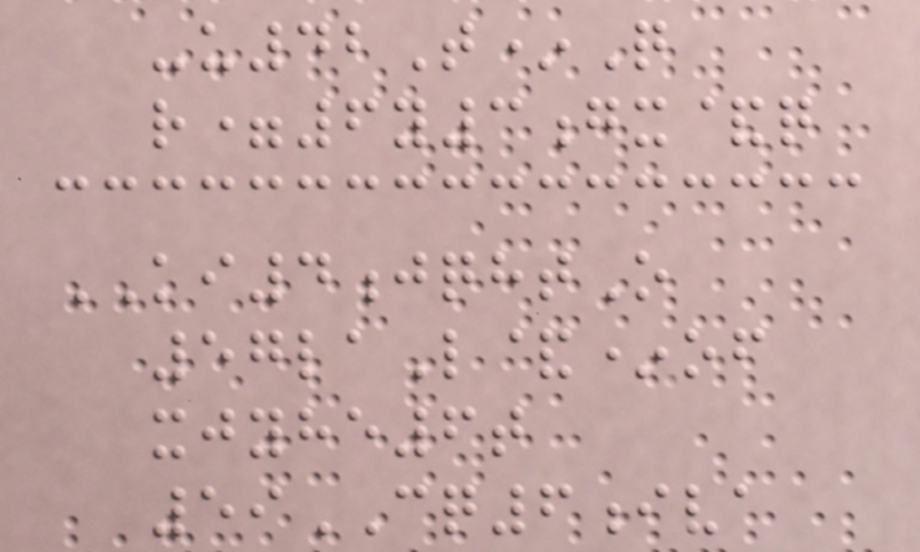-u42T*Q
r=6y3gx&q
KI4jqhtO
57laL&*of
xjyhe6t
59CQ6iva
